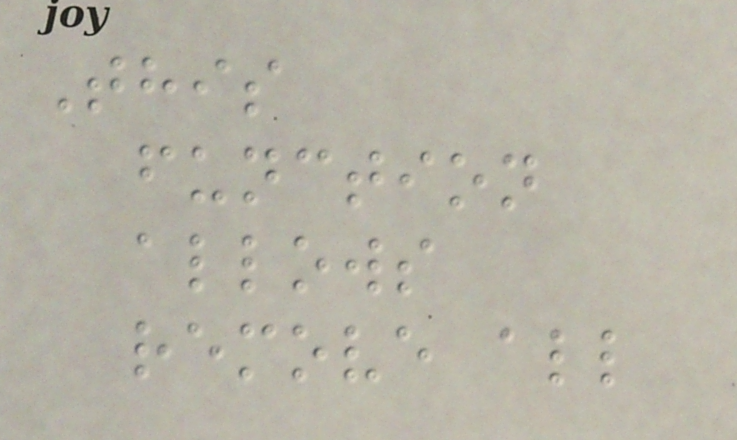This
function
allows
remove all
